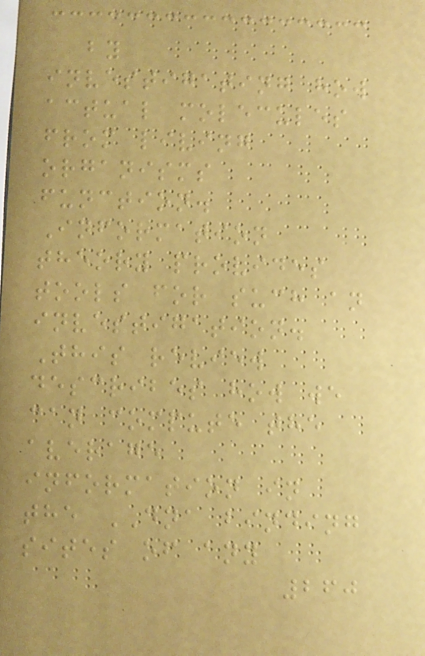by
investigating how
actual molecules
from living
organisms
function.
Information
theory provides
tools for such an
investigation.
This review
describes how we
can compute the
average
information in
the DNA binding
sites of any
260
